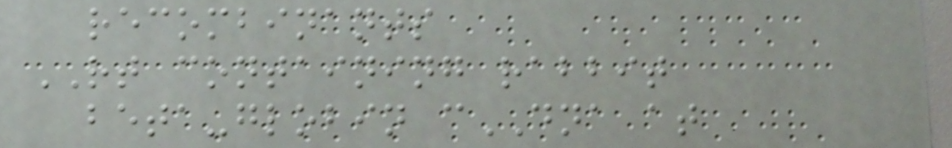recombinants
RT containing rabbit
beta-globin cDNA at
